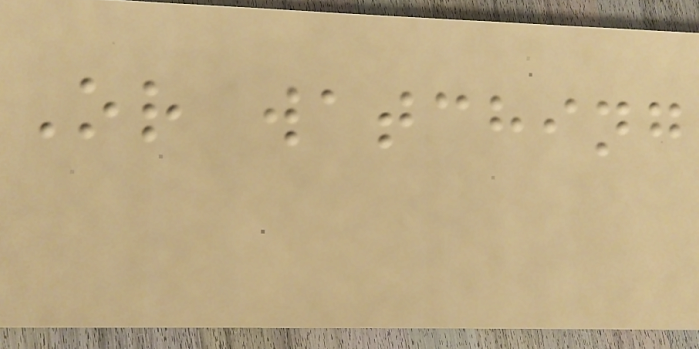Or watching
